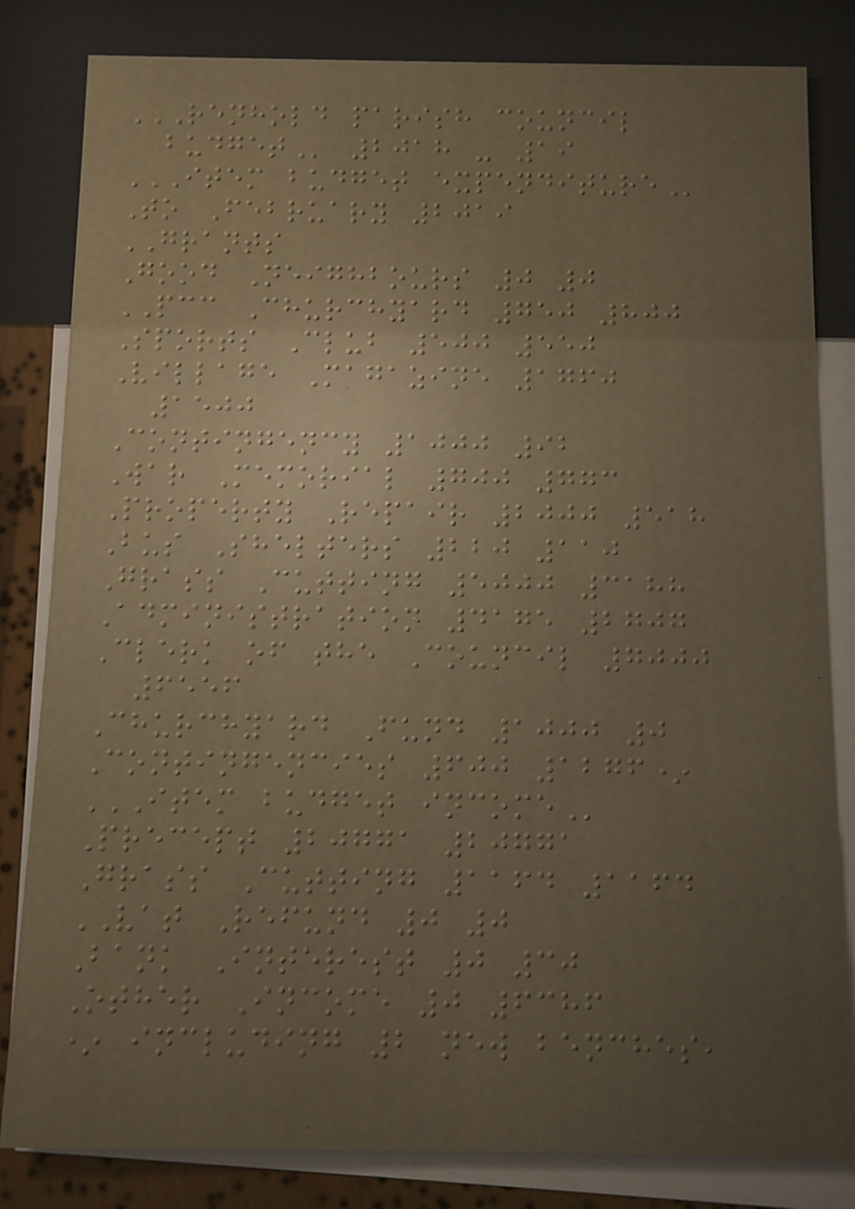RENHOLD PARISH COUNCIL
BUDGET 2018 - 19
ITEM BUDGET EXPENDITURE
To February 2019
GRANTS
Good Neighbours 0 0
PCC Churchyard 750 800
Sports Club 500 550
Village Magazine 1760
1500
Contingency 1000 92
War Memorial 700 773
Property Repair 2000 518
Bus Shelters 220 110
Grass Cutting 5000 3188
Administration 4175 2707
Clerk of the Council 7000
6556
Churchyard Fund 1000 0
Contingencies 600 1276*
ITEM BUDGET INCOME
Precept 20771 20771
Grass Cutting 1164 1164
VAT Refund 0 0
Bank Interest 0 30
Other Income 0 6386
* including 2 new benches,
